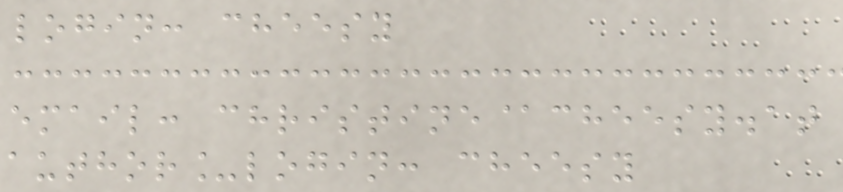login: cheesy
email: christine@cheesy.at
author_login: cheesy
